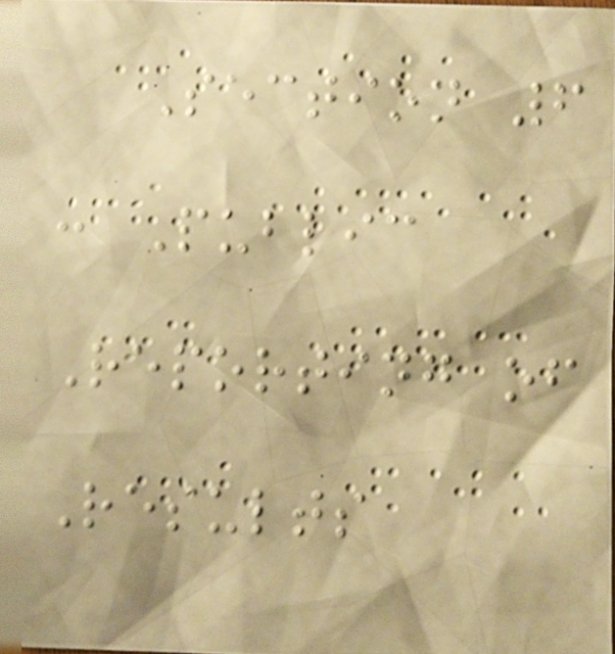Section 6
: Public
Reporting of
Results
